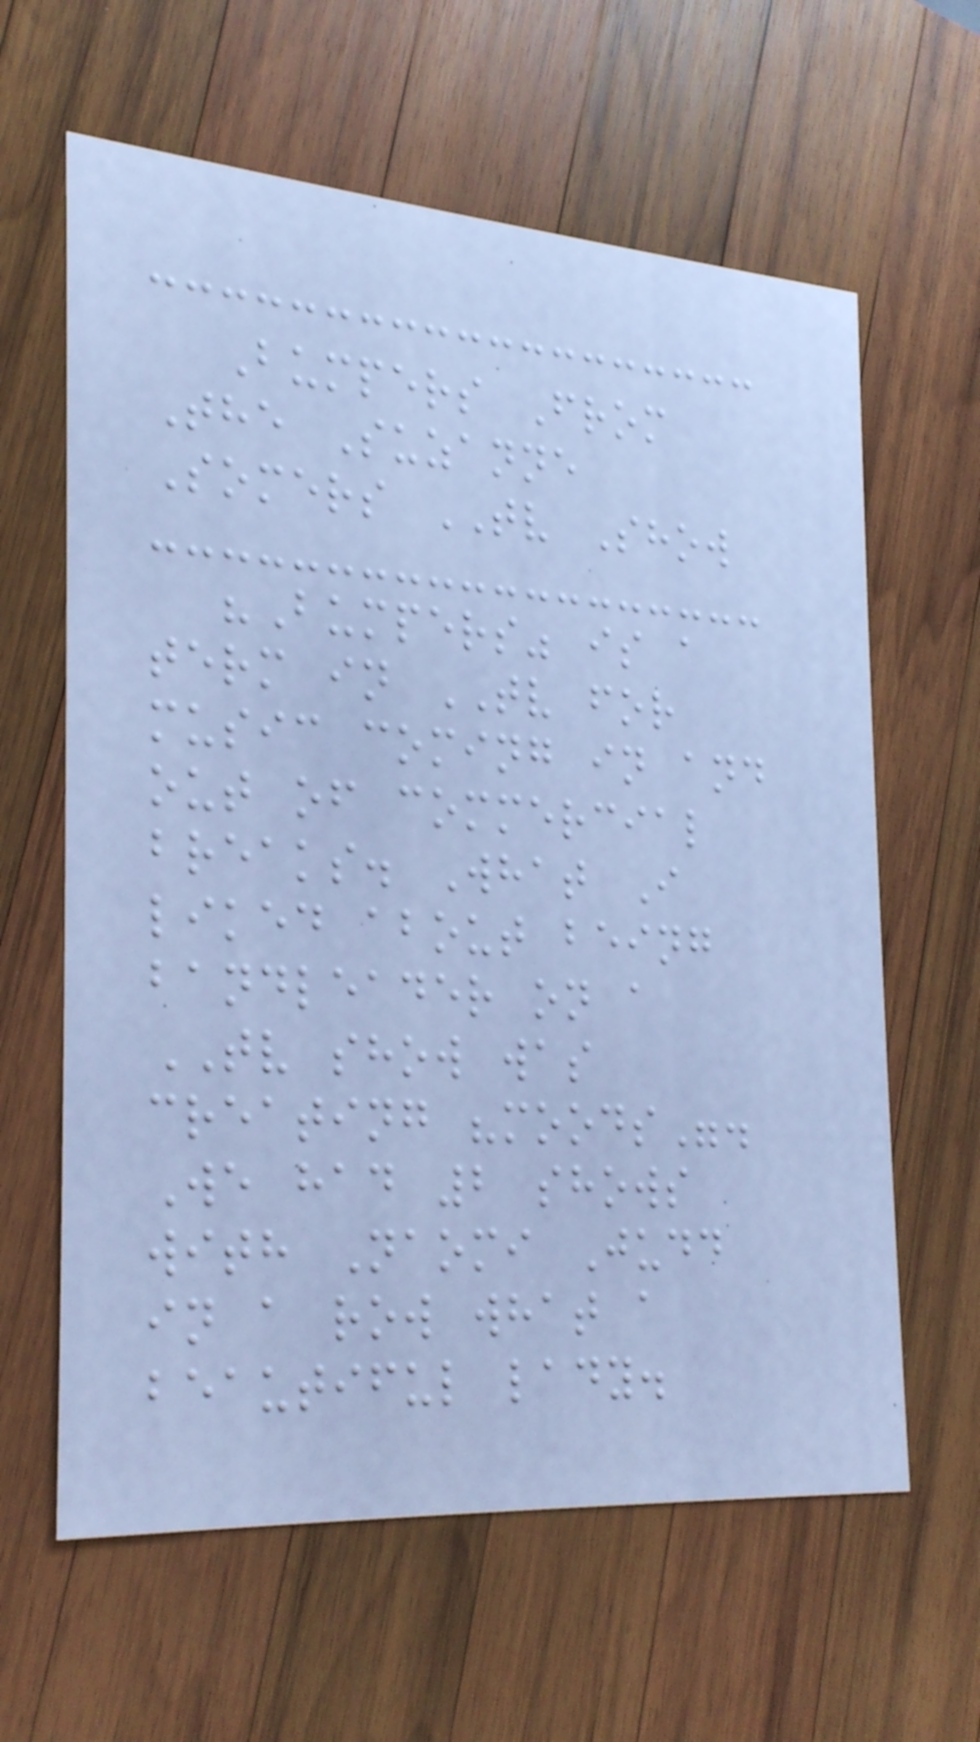Bumpers From
The Suzanne
Somers TV Show
"Bumpers" is a
term in TV for
music coming in and
out of commercial
breaks. What I
liked about being
bandleader on a
TV show was
creating "moods".
We had 2 shows
with Naomi Judd
in a row what a
beautiful lady.
